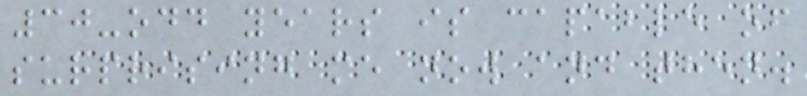30-odd years is capable of
surprising me now and then.
